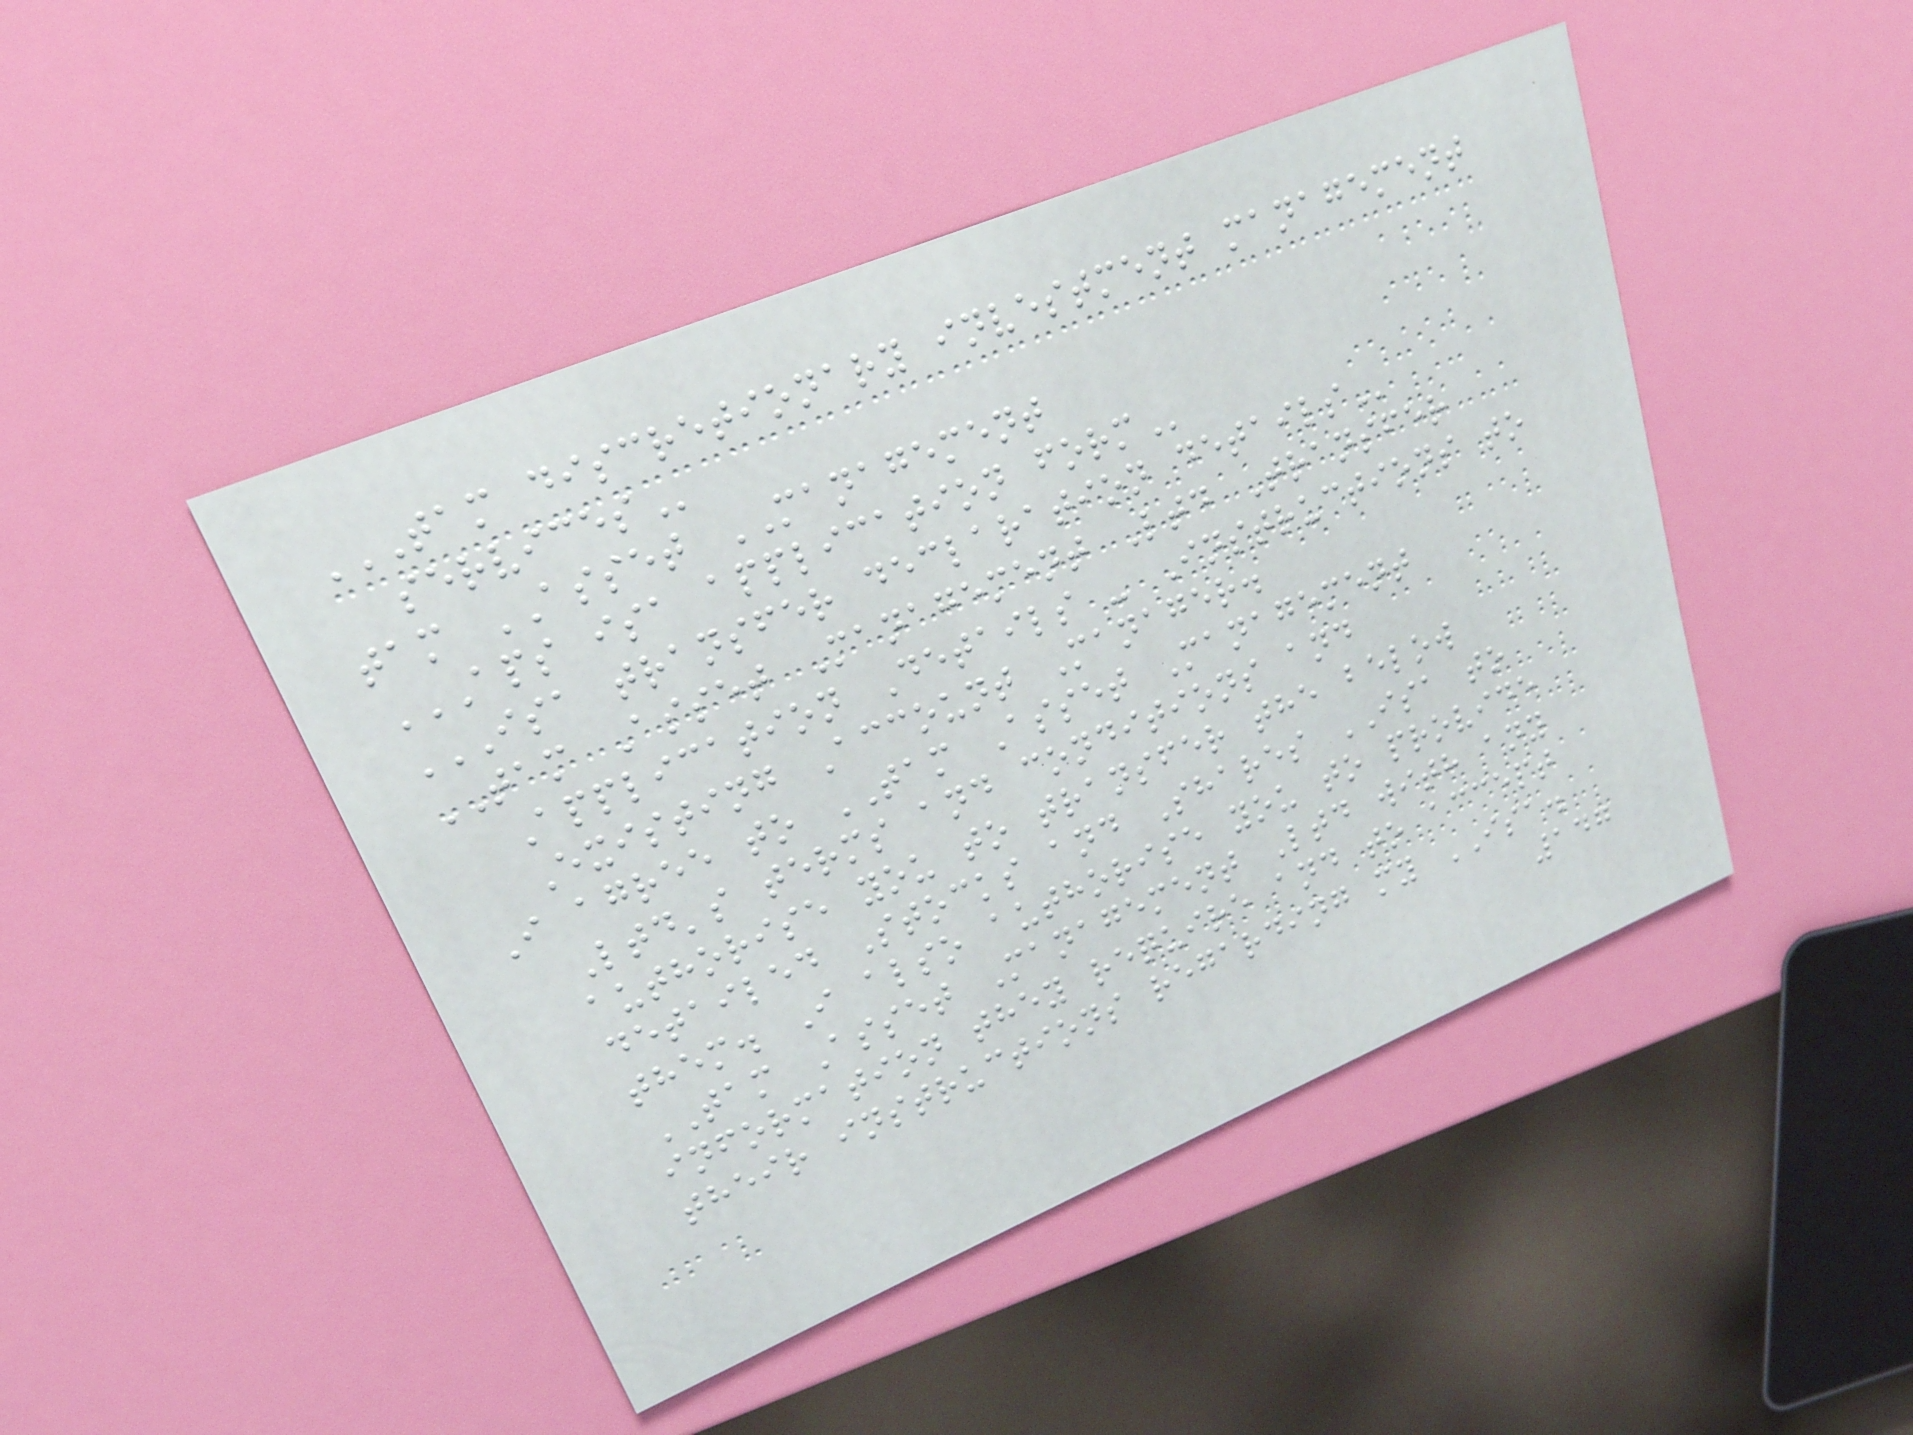TAM DISCRETIONARY INVESTMENT MANAGEMENT
SERVICES
tam ASSET MANAGEMENT
APS ISA APPLICATION FORM
ISA TRANSFER DECLARATION DETAILS
TAM Asset Management Ltd Transfer
Application Details - Instructions to
Existing Account Manager.
I agree to TAM Asset Management
Ltd's terms and conditions and
authorise you to transfer the below
detailed Stocks and Shares ISA to
them. I also authorise you to provide
TAM Asset Management Ltd with any
information they require and to accept
their instructions regarding my ISA.
147
